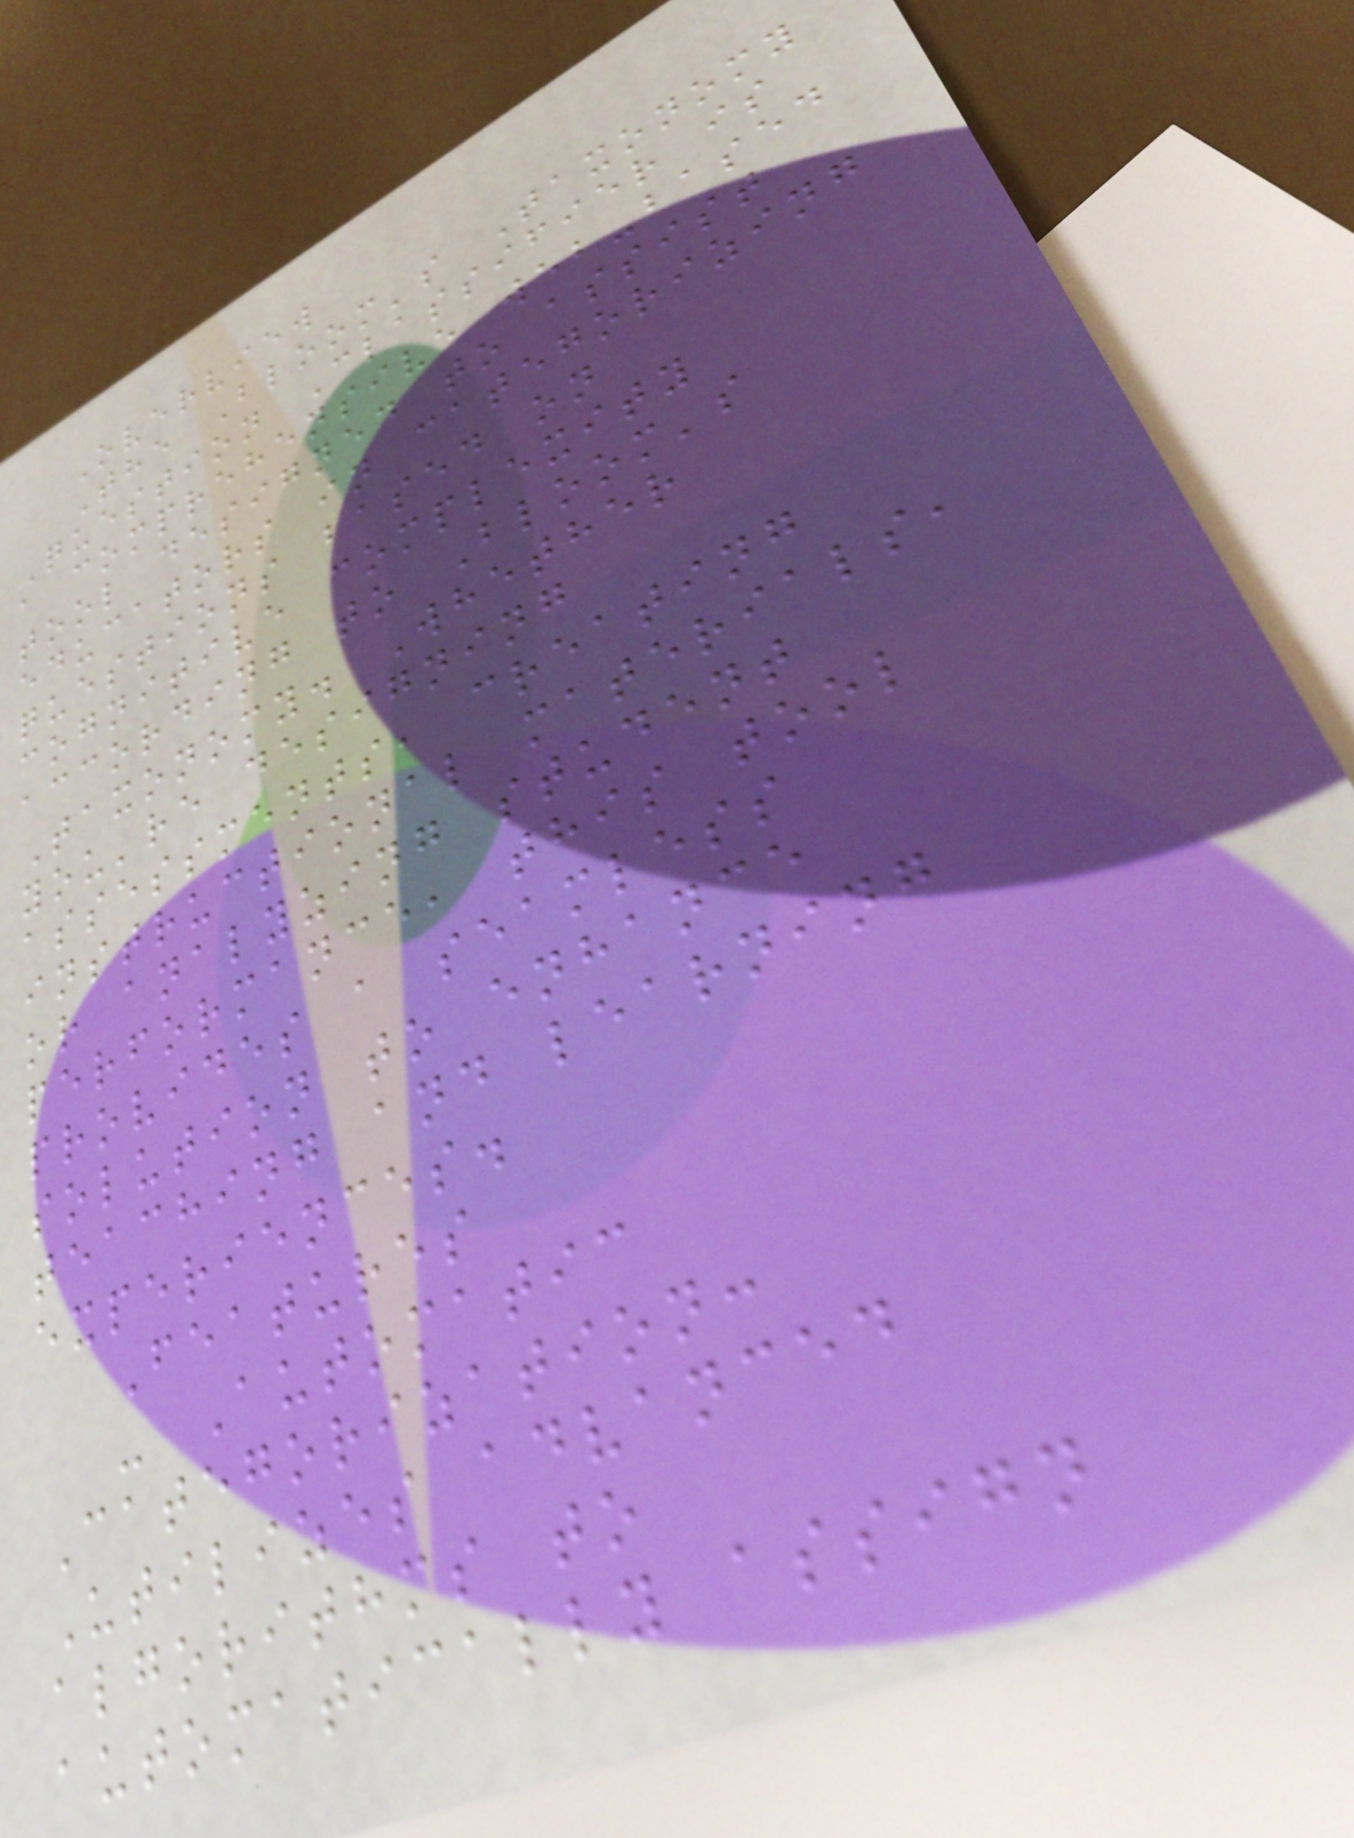Overview
The Bloom's Taxonomy
Question Classifier is
a comprehensive web-based
tool designed to assist
educators in categorizing
questions based on
cognitive complexity
according to Bloom's
Taxonomy. Whether
you're designing
assessments, creating
instructional materials,
or analyzing student
performance, this tool
provides a seamless
solution to enhance
teaching and learning
experiences.
Features
- Automatic
Categorization:
Utilizes advanced
algorithms to
automatically assign
